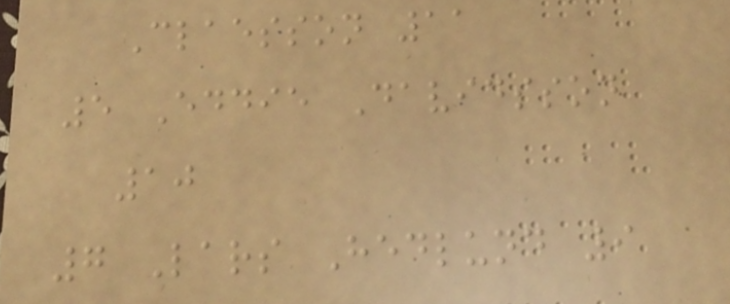Claesson 11
5 Eddie Davidsson
10
7 Lars Hedlund 9
